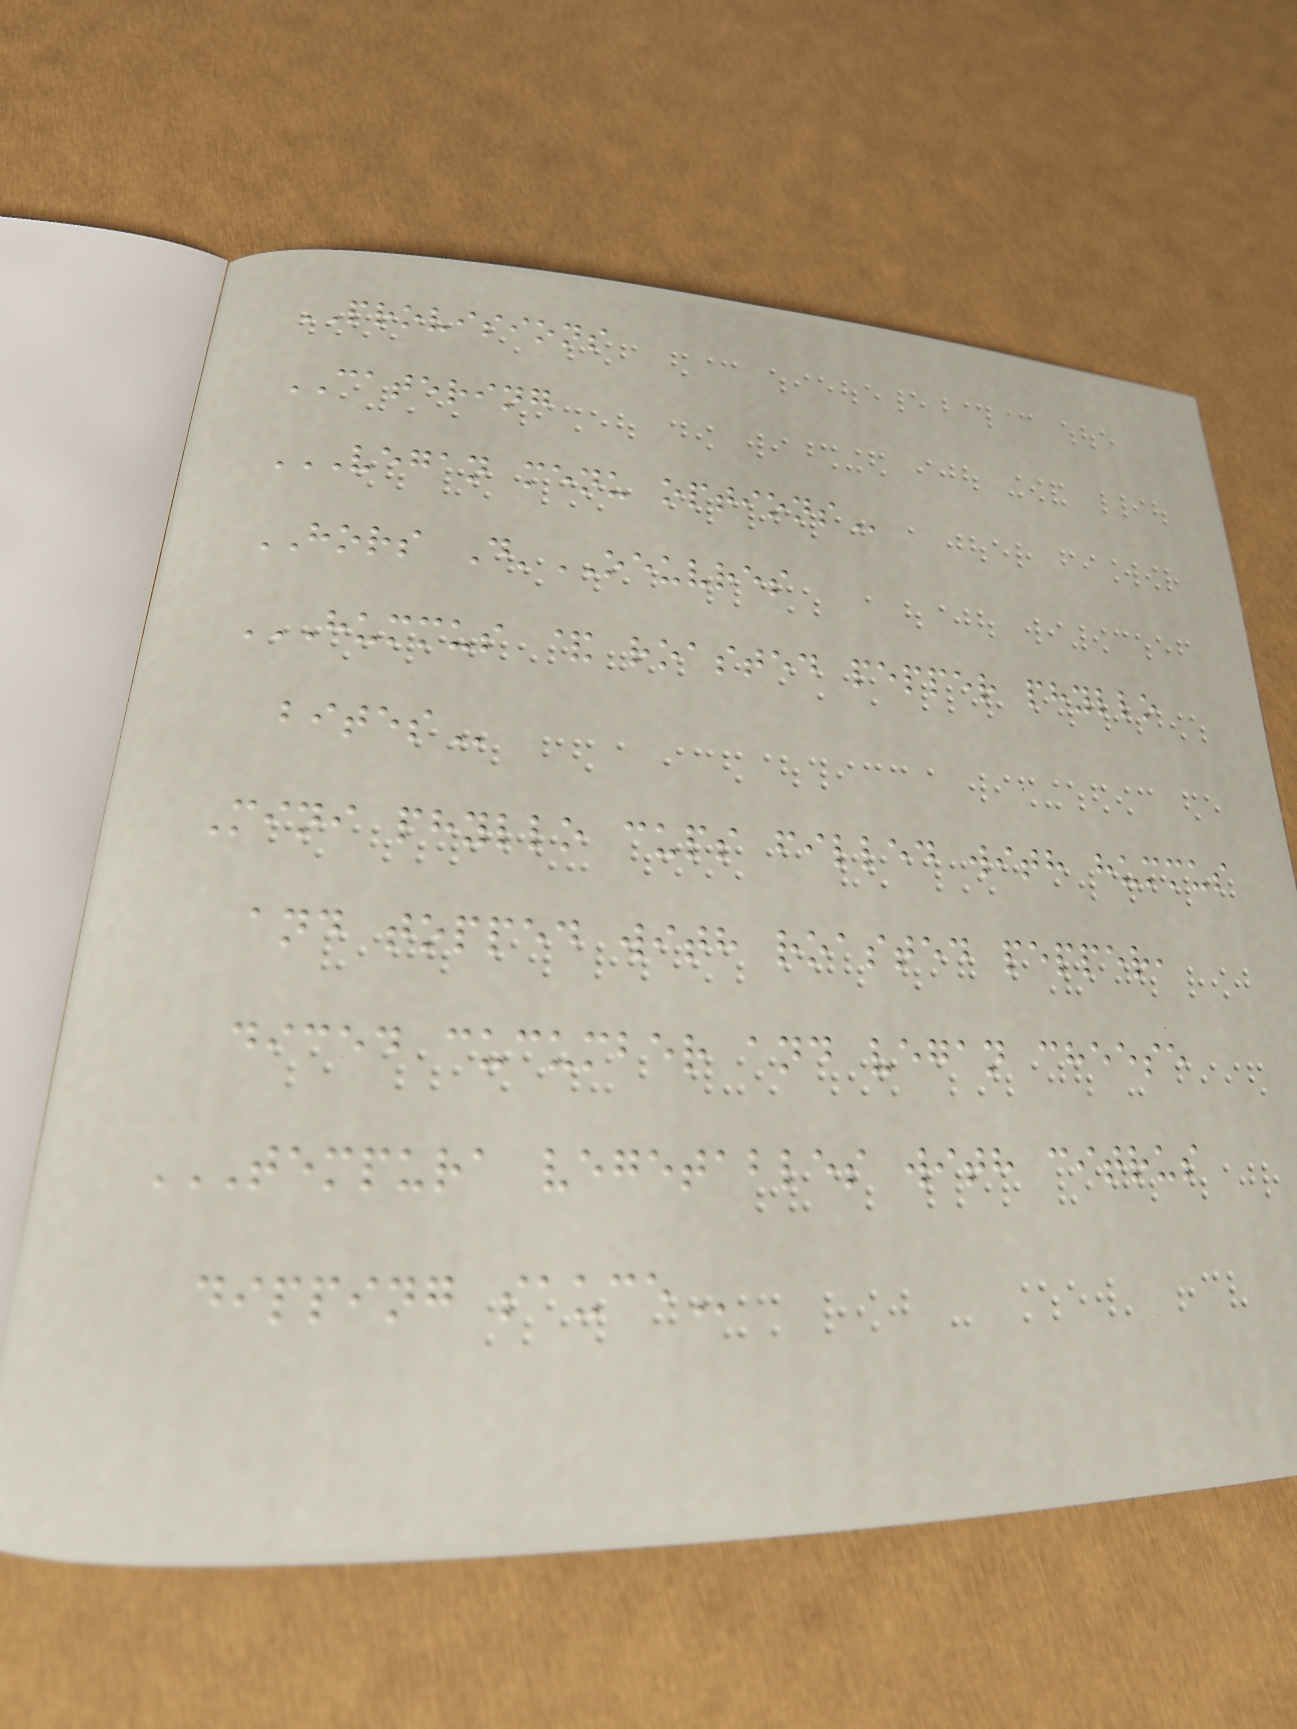PROVISIONS
CATERING
VEGAN MENU OPTIONS
HORS D'OEUVRES
HUMMUS & ROASTED PEPPER PHYLLO
BITES
Mini phyllo cups filled with hummus
and topped with roasted pepper,
diced cucumber and vegan cheese
TEMPURA VEGETABLES WITH CITRUS
DIPPING SAUCE
